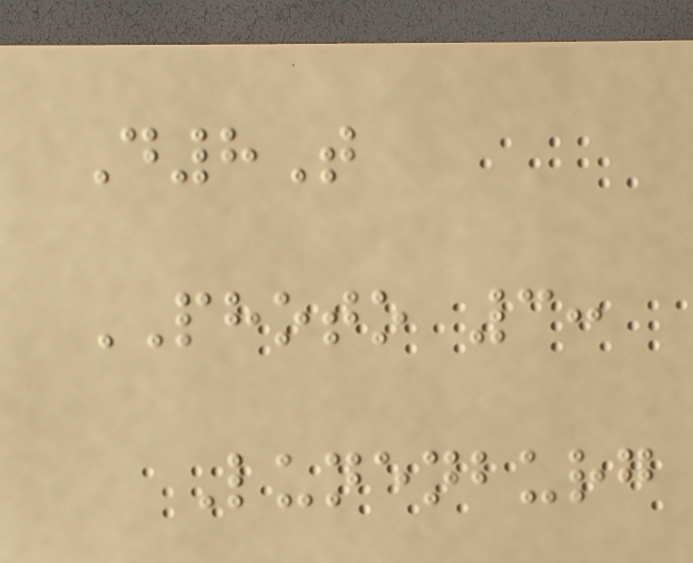D8T
PHOTO 3:
Lunenburg
